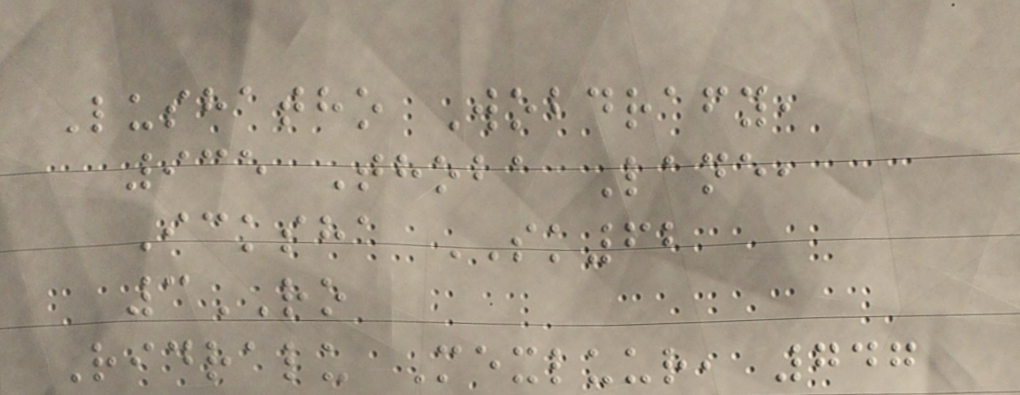Lushatho Wobdrafy,
935 Thoba Lane,
Icksha SK62
3RO
Ridralu Mexluur, 747
